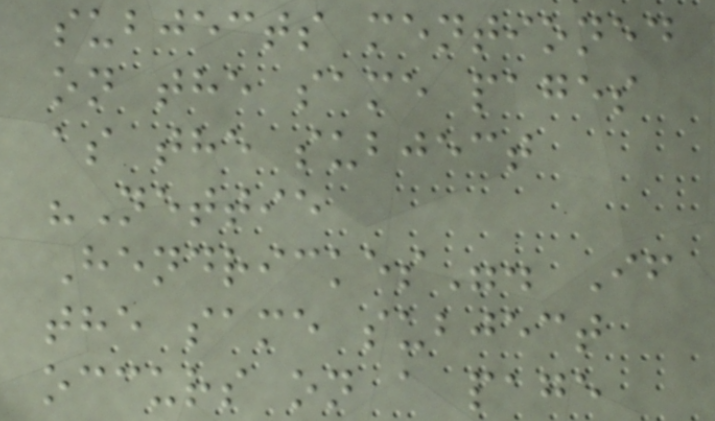subjects mentioned
on the same pages
as the subject
"Nettie
Hendrickes". If
the same subject
occurs on a page
